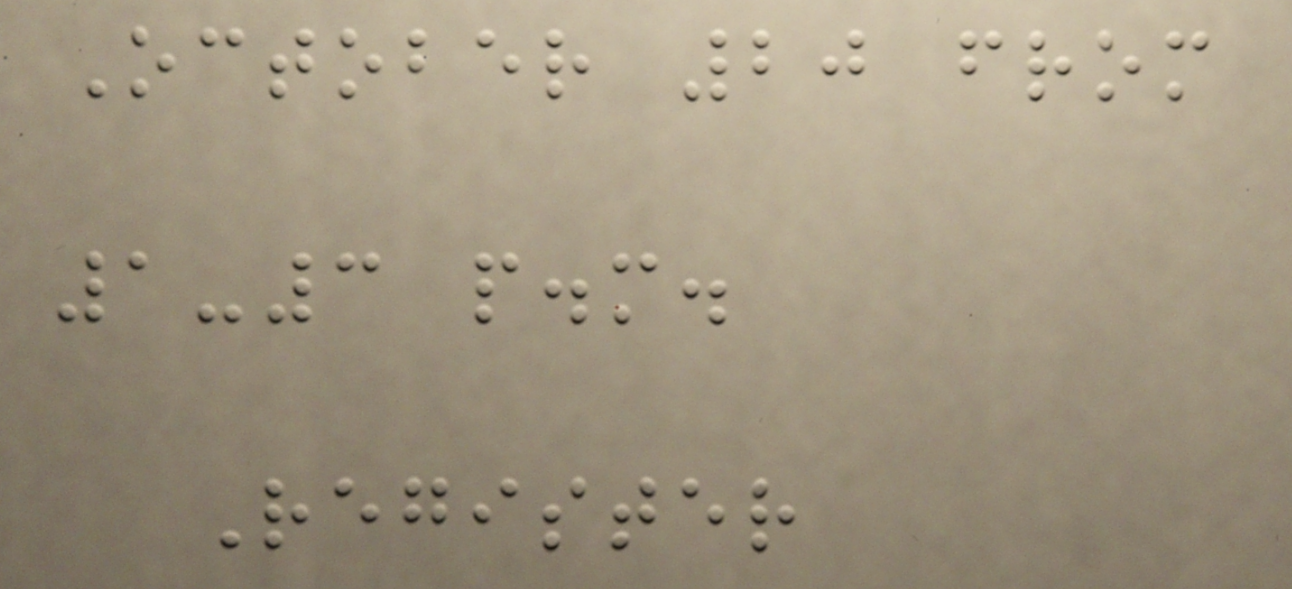October 20 from
1-3 p.m.
Register
